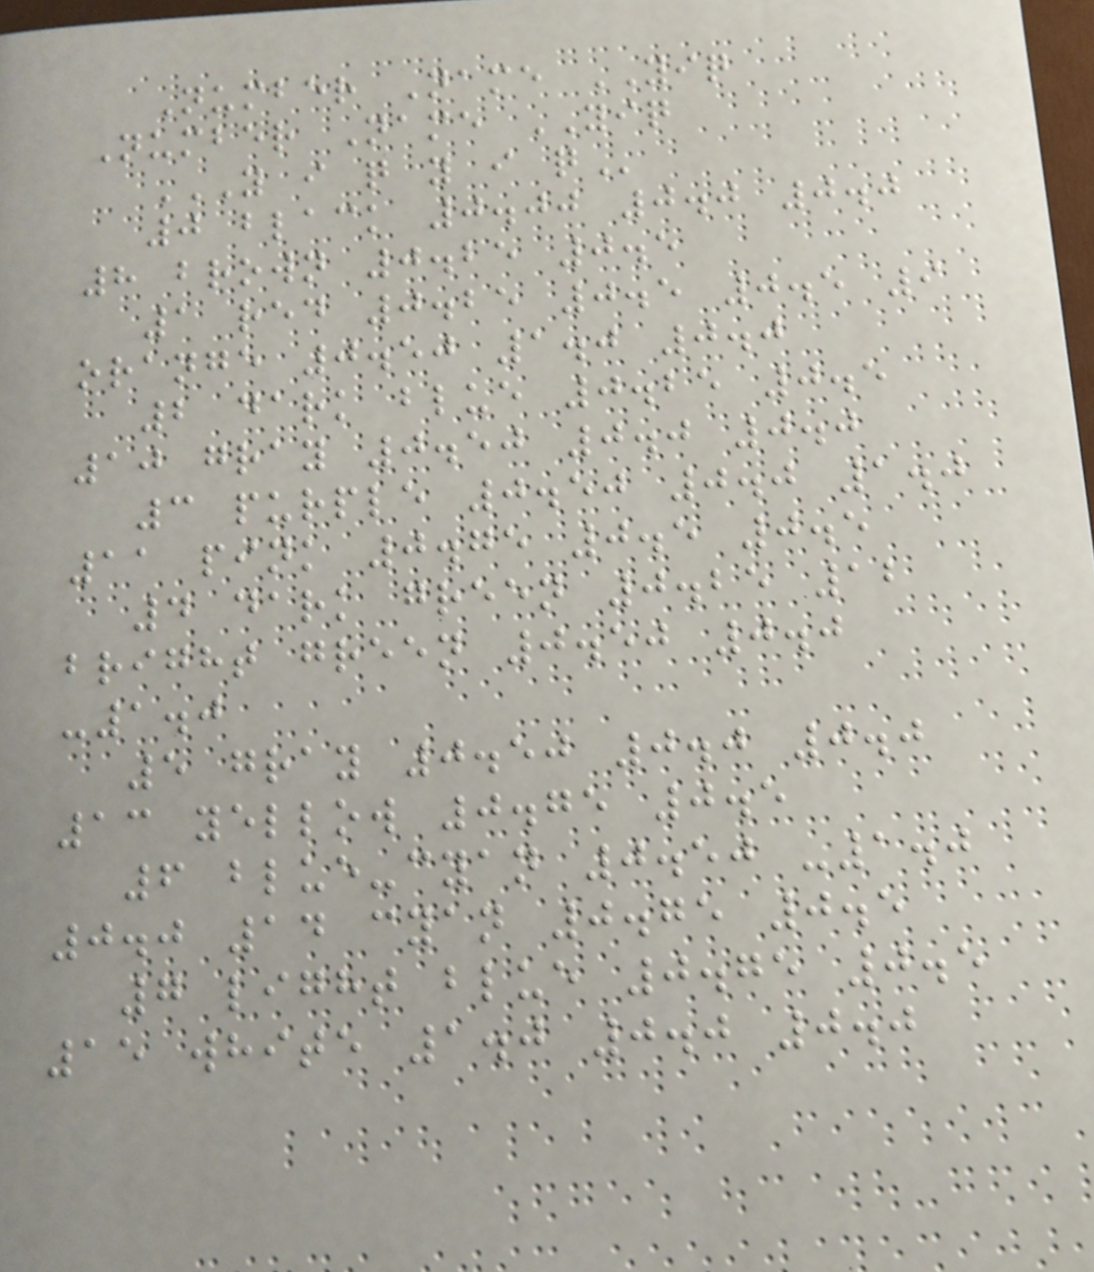Number Name YIQ
Number Name YIQ
Y I Q Y I Q
0 black 0.00 0.0 0.0
8 brown 0.25 0.5
1 red 0.25 0.5 0.5 9
orange 0.50 1.0 0.0
2 dark blue 0.25 0.5
10 gray 0.50 0.0 0.0
3 purple 0.50 0.0 1.0
11 pink 0.75 0.5 0.5
4 dark green 0.25 12
bright green 0.50 0.0
-1.0
5 gray 0.50 0.0 0.0
13 yellow 0.75 0.5
6 blue-cyan 0.50 -1.0
0.0 14 cyan 0.75 0.5
7 light blue 0.75 0.5
15 white 1.0 0.0 0.0
